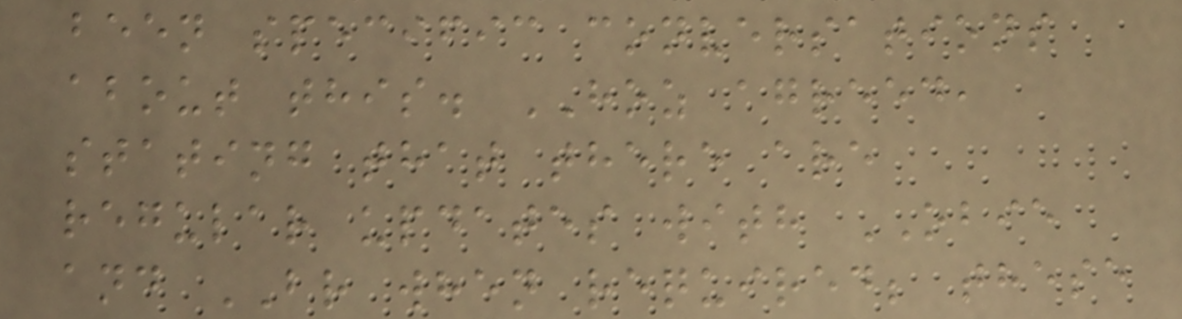been specific conversations
about this. HOZ agreed,
stating that there are
regular updates with OBIE
and BR when required; these
